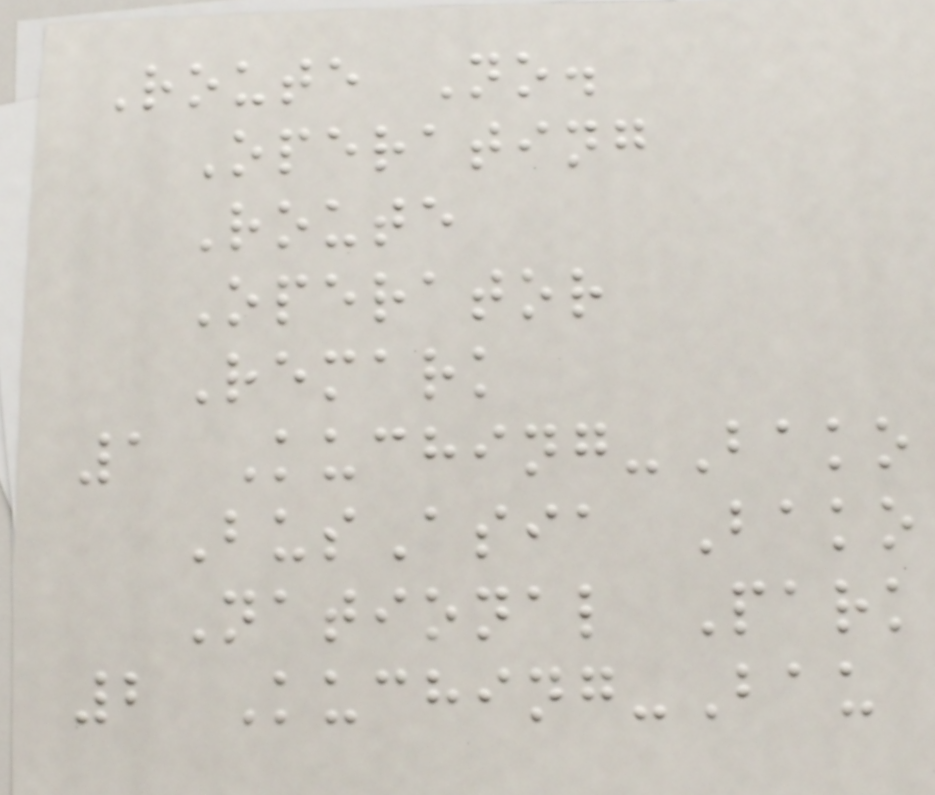Route No.
Operating
Route
Operator
Remark
1 Kuching-Bako
BusAsia Bako
National Park
2 Kuching-Bau
